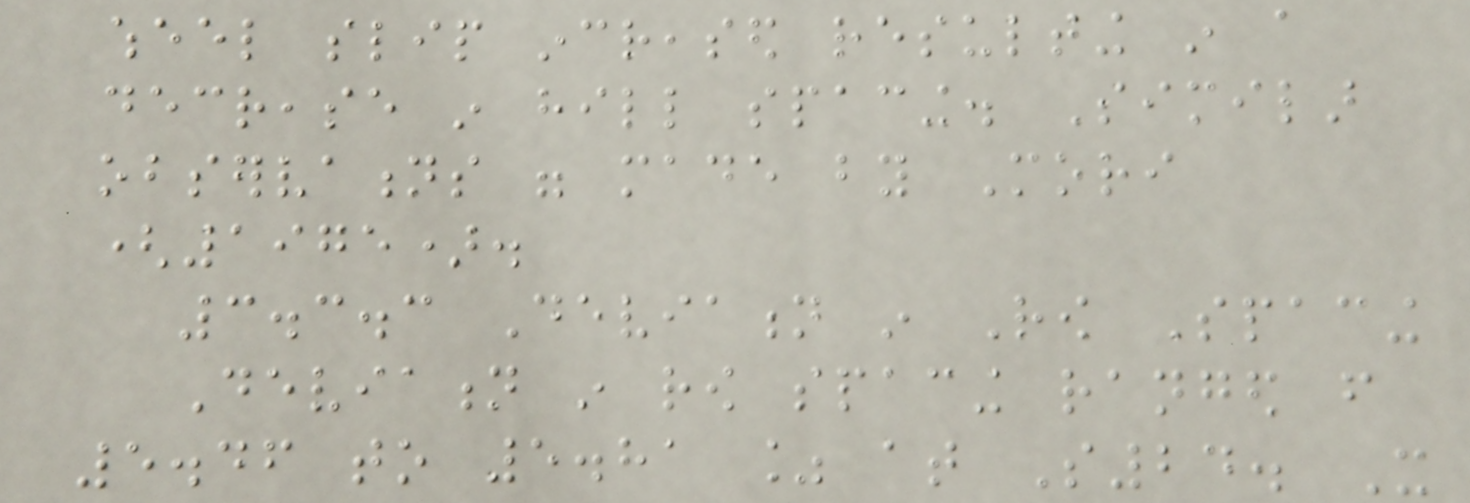wheel slip increased resulting in a
decrease in hill spacing. Similar
observations were made by Mori
(1975).
3.3.3 Deviation in Row Spacing
Deviation in row spacing ranged from
5.46 to 5.81 % at S24. It
